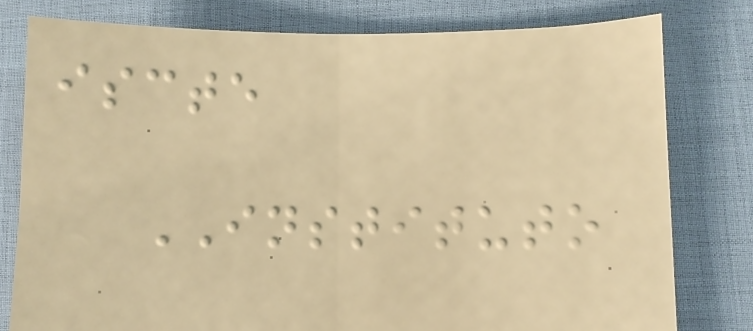iscte
INSTITUTO
